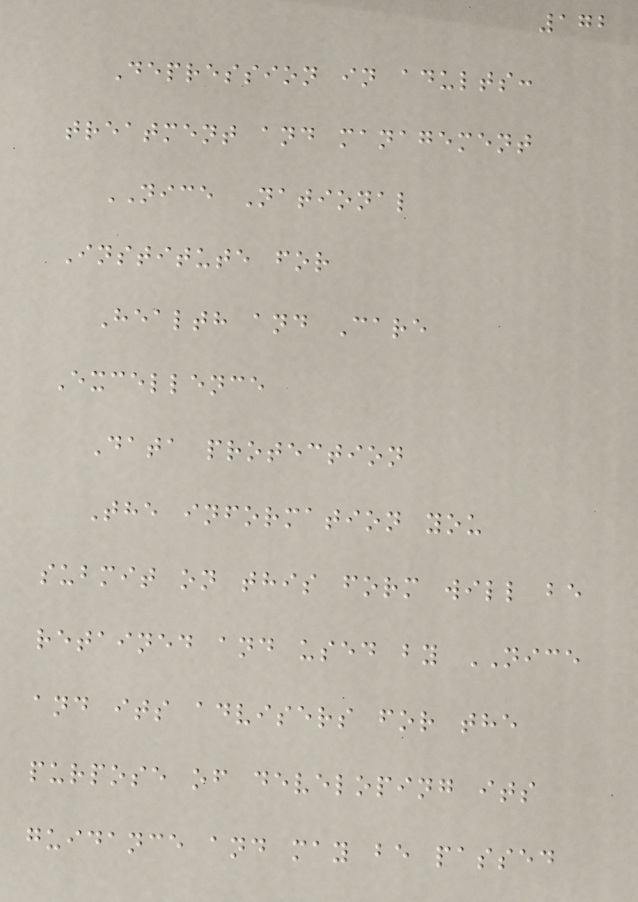172
Depression in adults:
treatment and management
NICE National
Institute for
Health and Care
Excellence
Data protection
The information you
submit on this form will be
retained and used by NICE
and its advisers for the
purpose of developing its
guidance and may be passed
